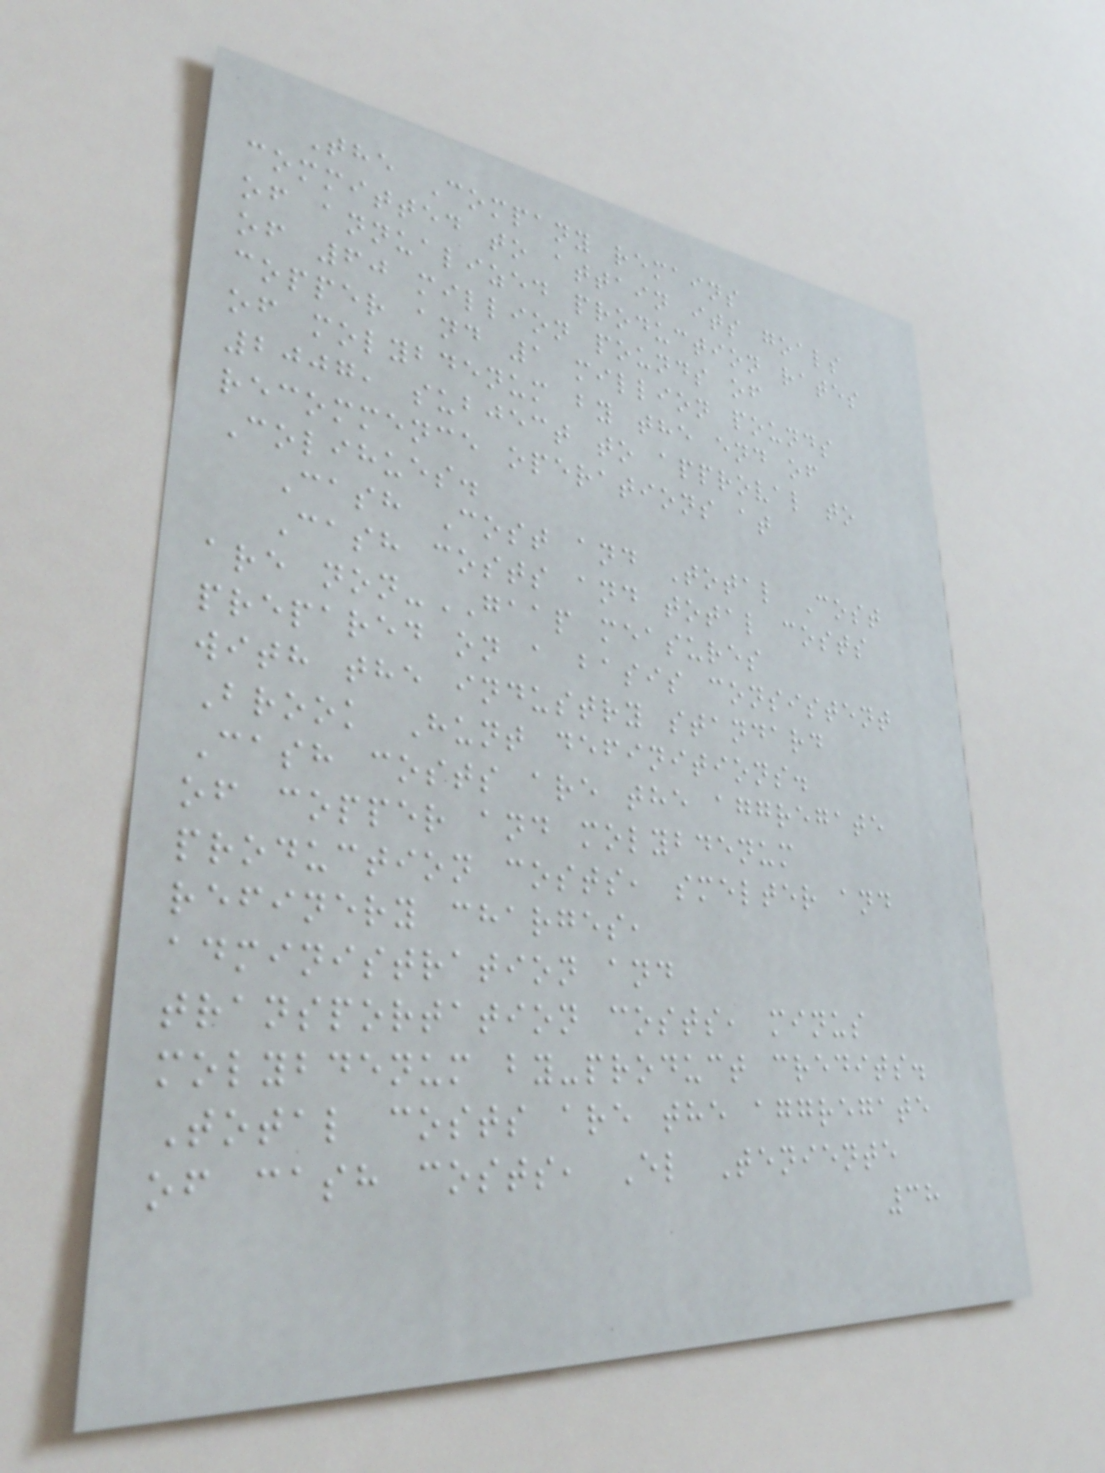The Company remains
committed to attain its goals
of annualized production rates
of 60 million pounds of
copper and 1 million pounds
of molybdenum by the end of
2007, subject to approval to
recommence operations at
Colihues.
Cash Cost and Total Cost
Cash costs and total costs
are non-GAAP measures
prepared on a basis consistent
with the industry standard
Brook Hunt definitions.
Cash costs are the aggregate
of copper and molybdenum
production costs, smelter and
refinery charges,
administration and
transportation costs, minus
molybdenum by-product credits.
Total costs are the aggregate
of cash costs, El Teniente
38
